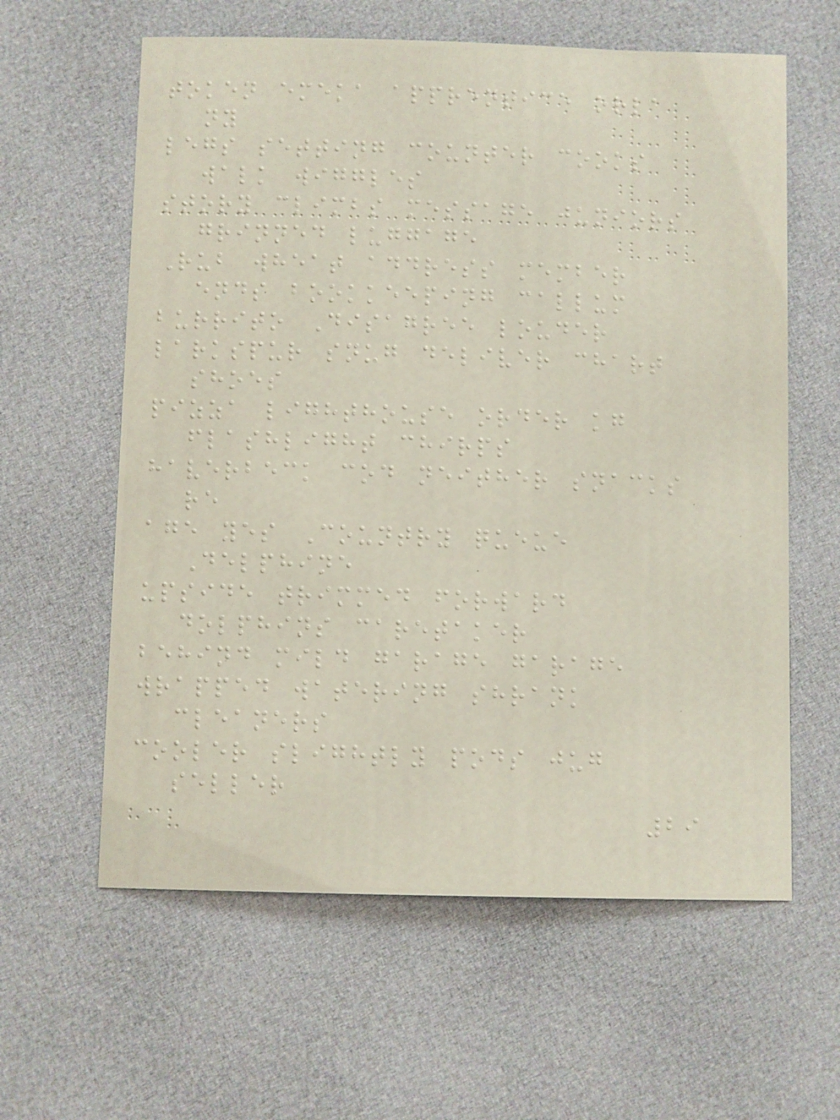token emeka apprentice orla
ny
legs setting counter cooks
walk wiggles
story climbs message juniors
grinned luggage
Rub wheat address member
ends bookkeeping callum
burrito Disagree louder
larkspur snug deliver chart
shoes
pizza lighthouse order kg
flashlight chirps
haverbeck cod neither snacks
re
age yes Country queue
Delphine
upside trimmed forward
dolphins caretaker
behind mild garage garage
wrapped watering shrank
cleaners
cooler slightly pods jug
seller
29
